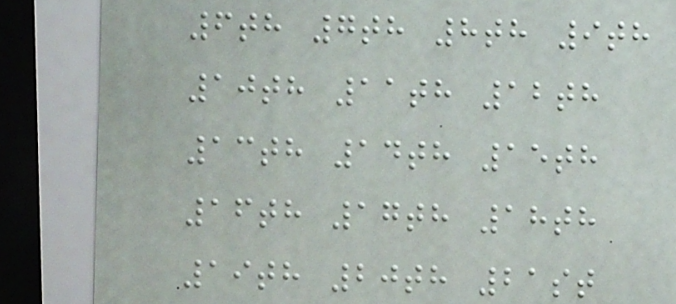6th 7th 8th 9th
10th 11th 12th
13th 14th 15th
16th 17th 18th
19th 20th 21st
